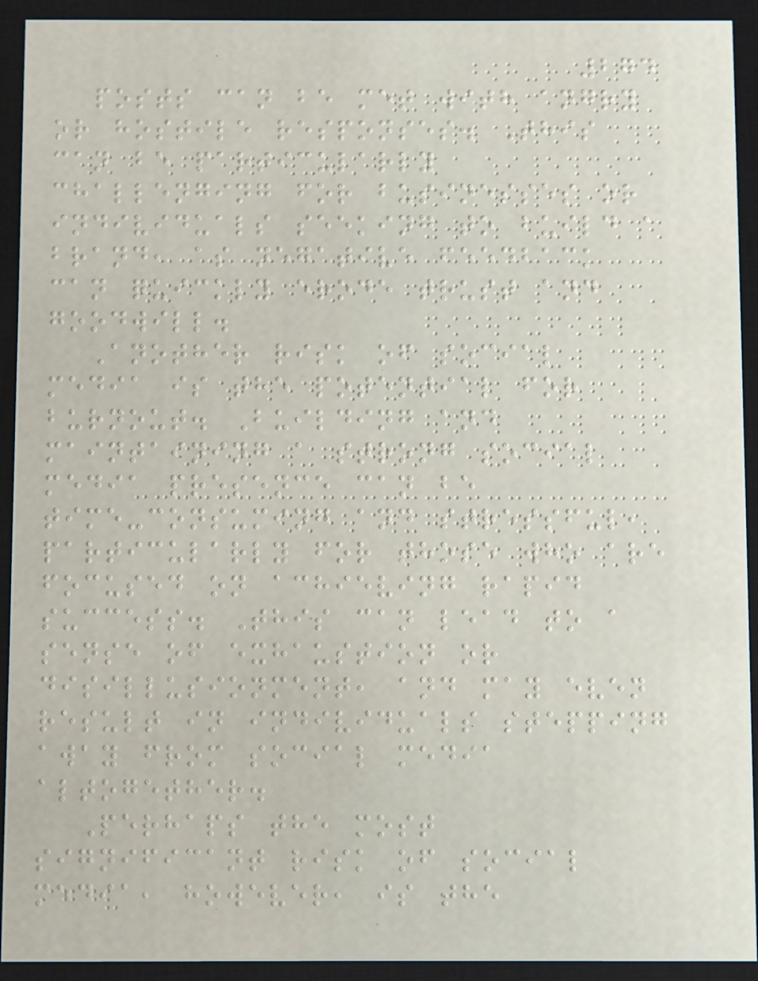274
posts can be met with angry
or hostile responses. This
can be particularly
challenging for businesses or
individuals seeking to build a
brand, as negative feedback
can quickly erode trust and
goodwill.
Another risk of social
media is the potential for
burnout. Building and
maintaining a strong social
media presence can be
time-consuming and stressful,
particularly for those who are
focused on achieving rapid
success. This can lead to a
sense of exhaustion or
disillusionment, and may even
result in individuals stepping
away from social media
altogether.
Perhaps the most
significant risk of social
media, however, is the
